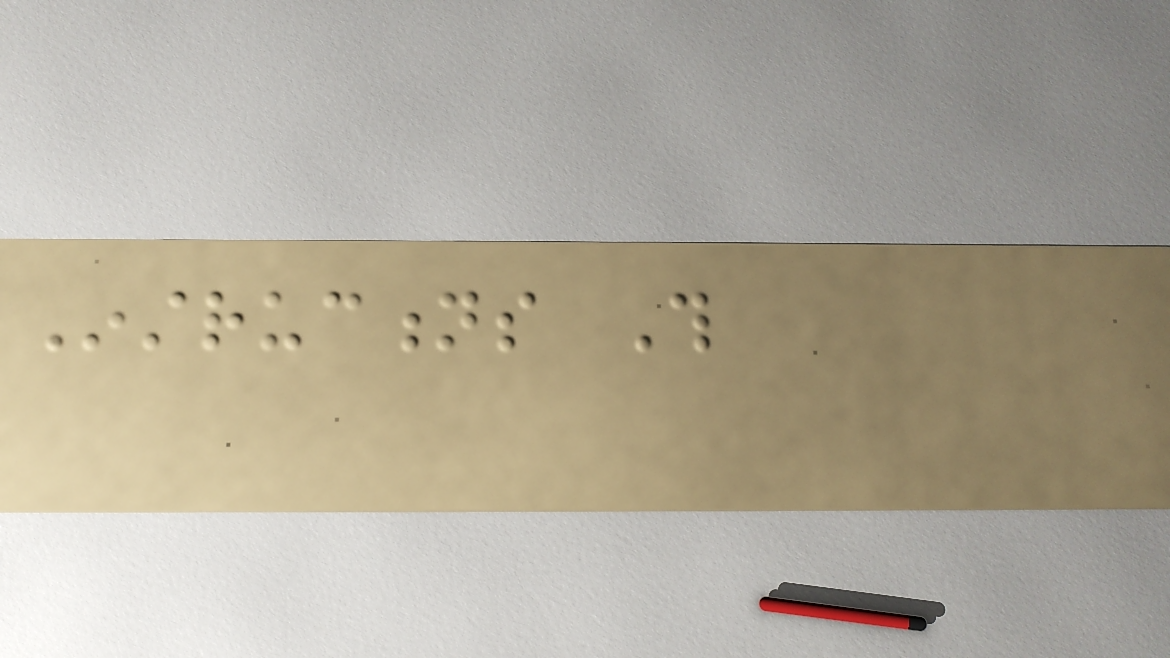Instructions This
